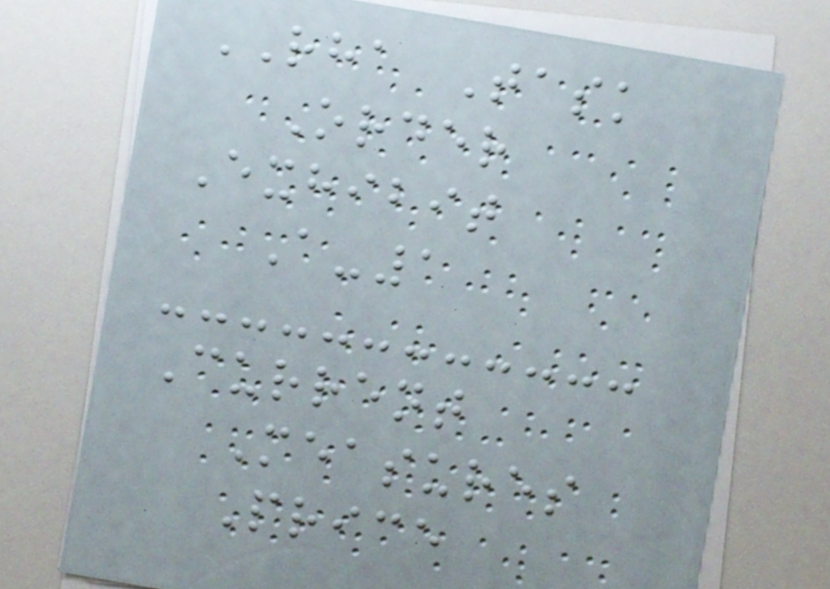RHA Task
Order
Exhibit
A-1
Current
Measures
Price
